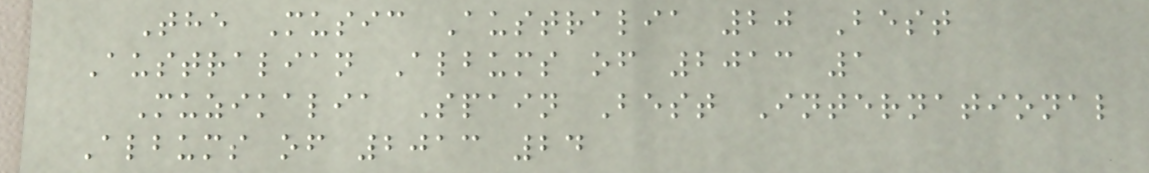The Music Australia 20 Best
Australian Albums of 2013 1
Muzikalia Spain Best International
Albums of 2013 24
